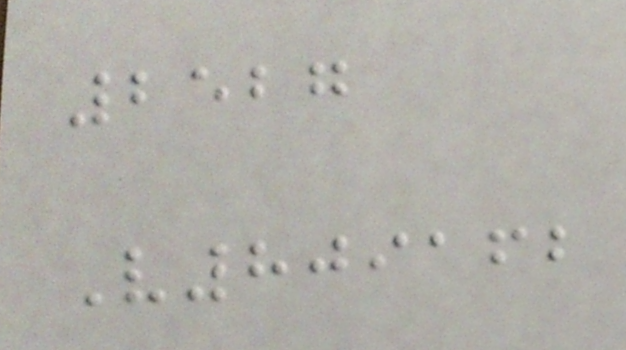2527
V809162
